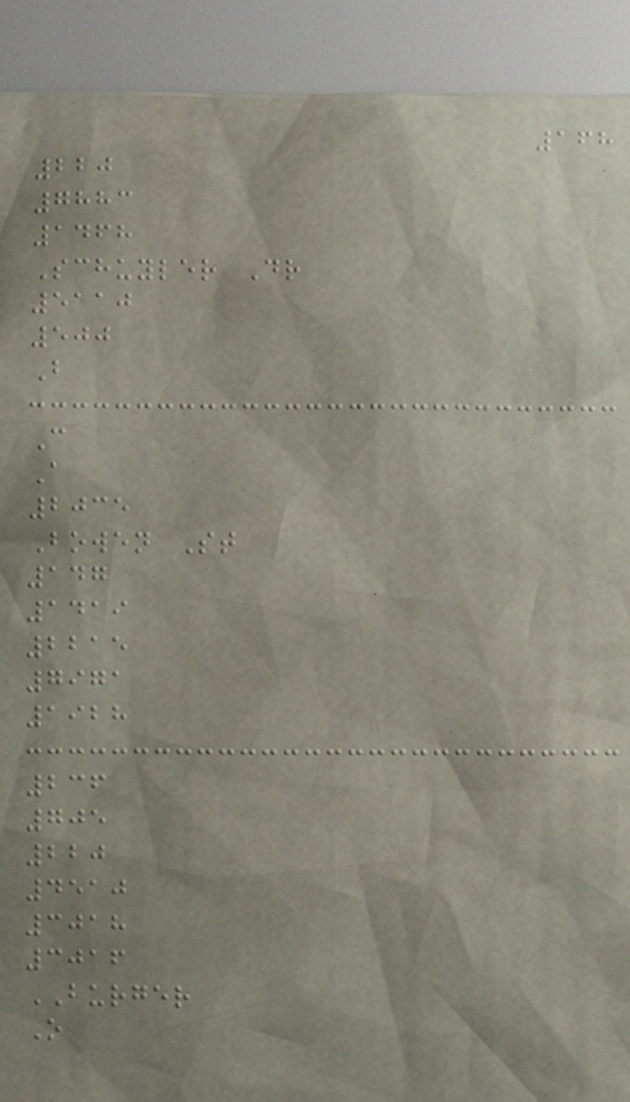168
220
7883
1468
Schuyler Dr
5110
500
B
C
A
2035
Bowen St
147
1419
2215
7971
1928
236
705
220
4510
3018
3016
BURGER
O
